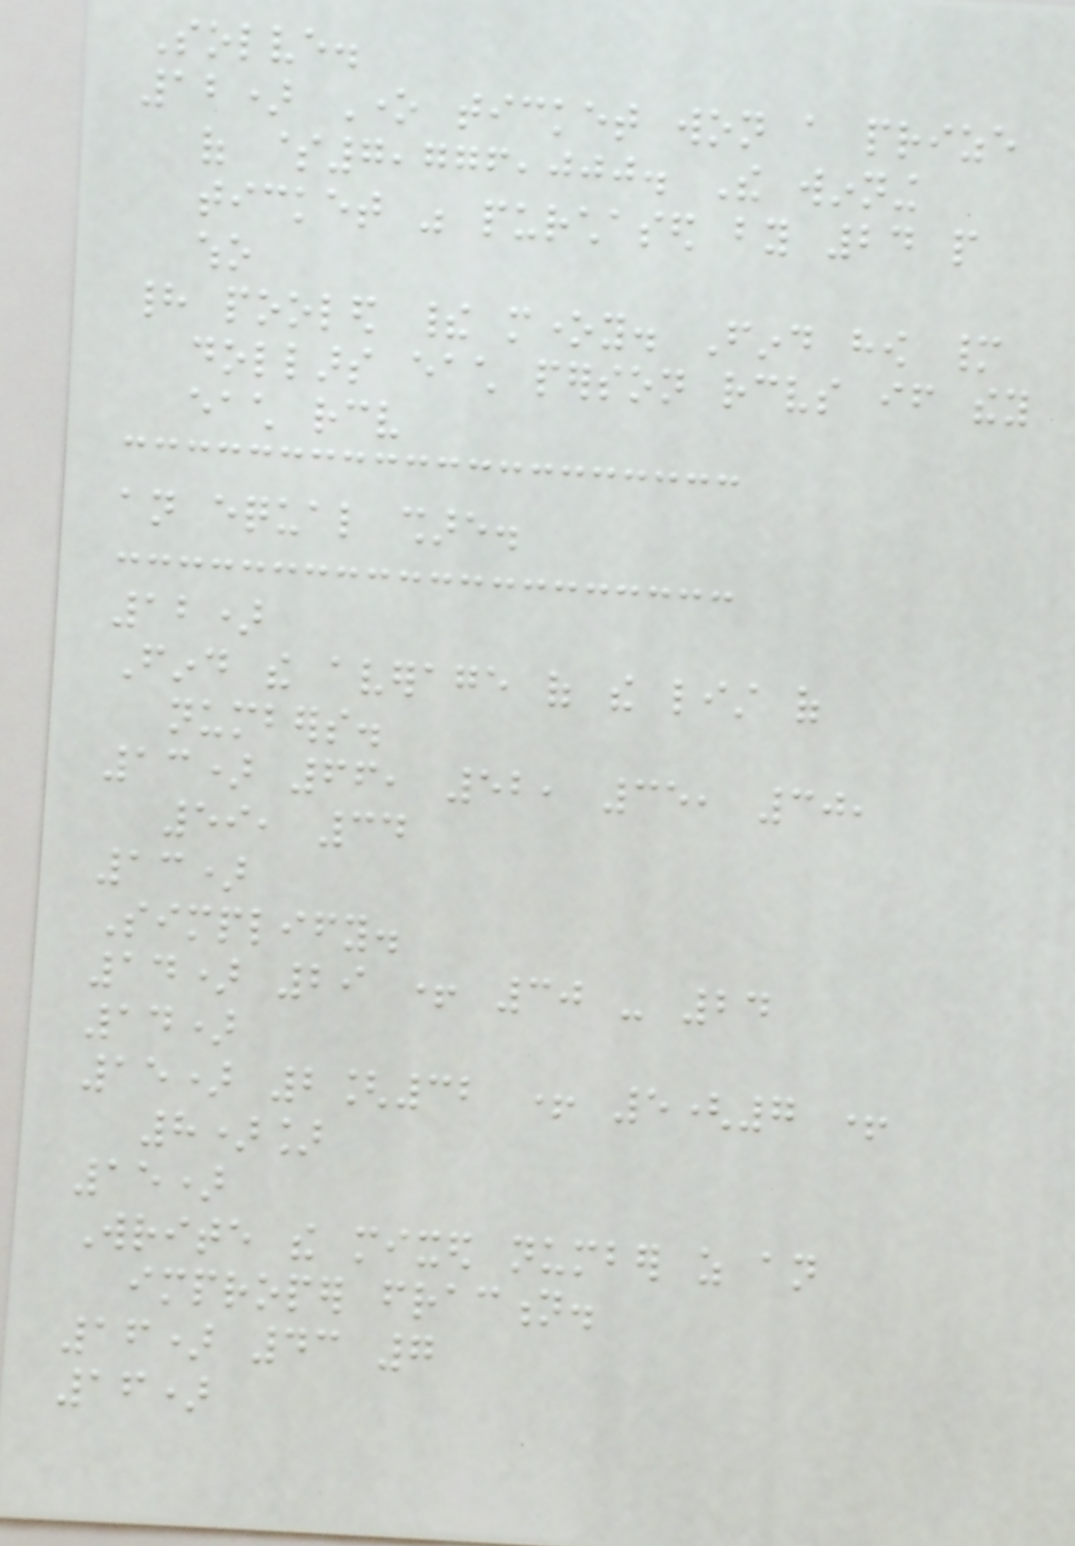Solve.
12) One ticket won a prize
of $7,776,000. The winning
ticket was purchased by 24 people
who
had pooled their money. Find how many
dollars each person receives if they
each receive
an equal share.
12)
Find the average of the list of
numbers.
13) 66, 52, 35, 30,
59, 34
13)
Simplify.
14) 29 + 30 - 24
14)
15) 2[32 + 5(7 +
8)]
15)
Write the mixed number as an
improper fraction.
16) 43 7
16)
